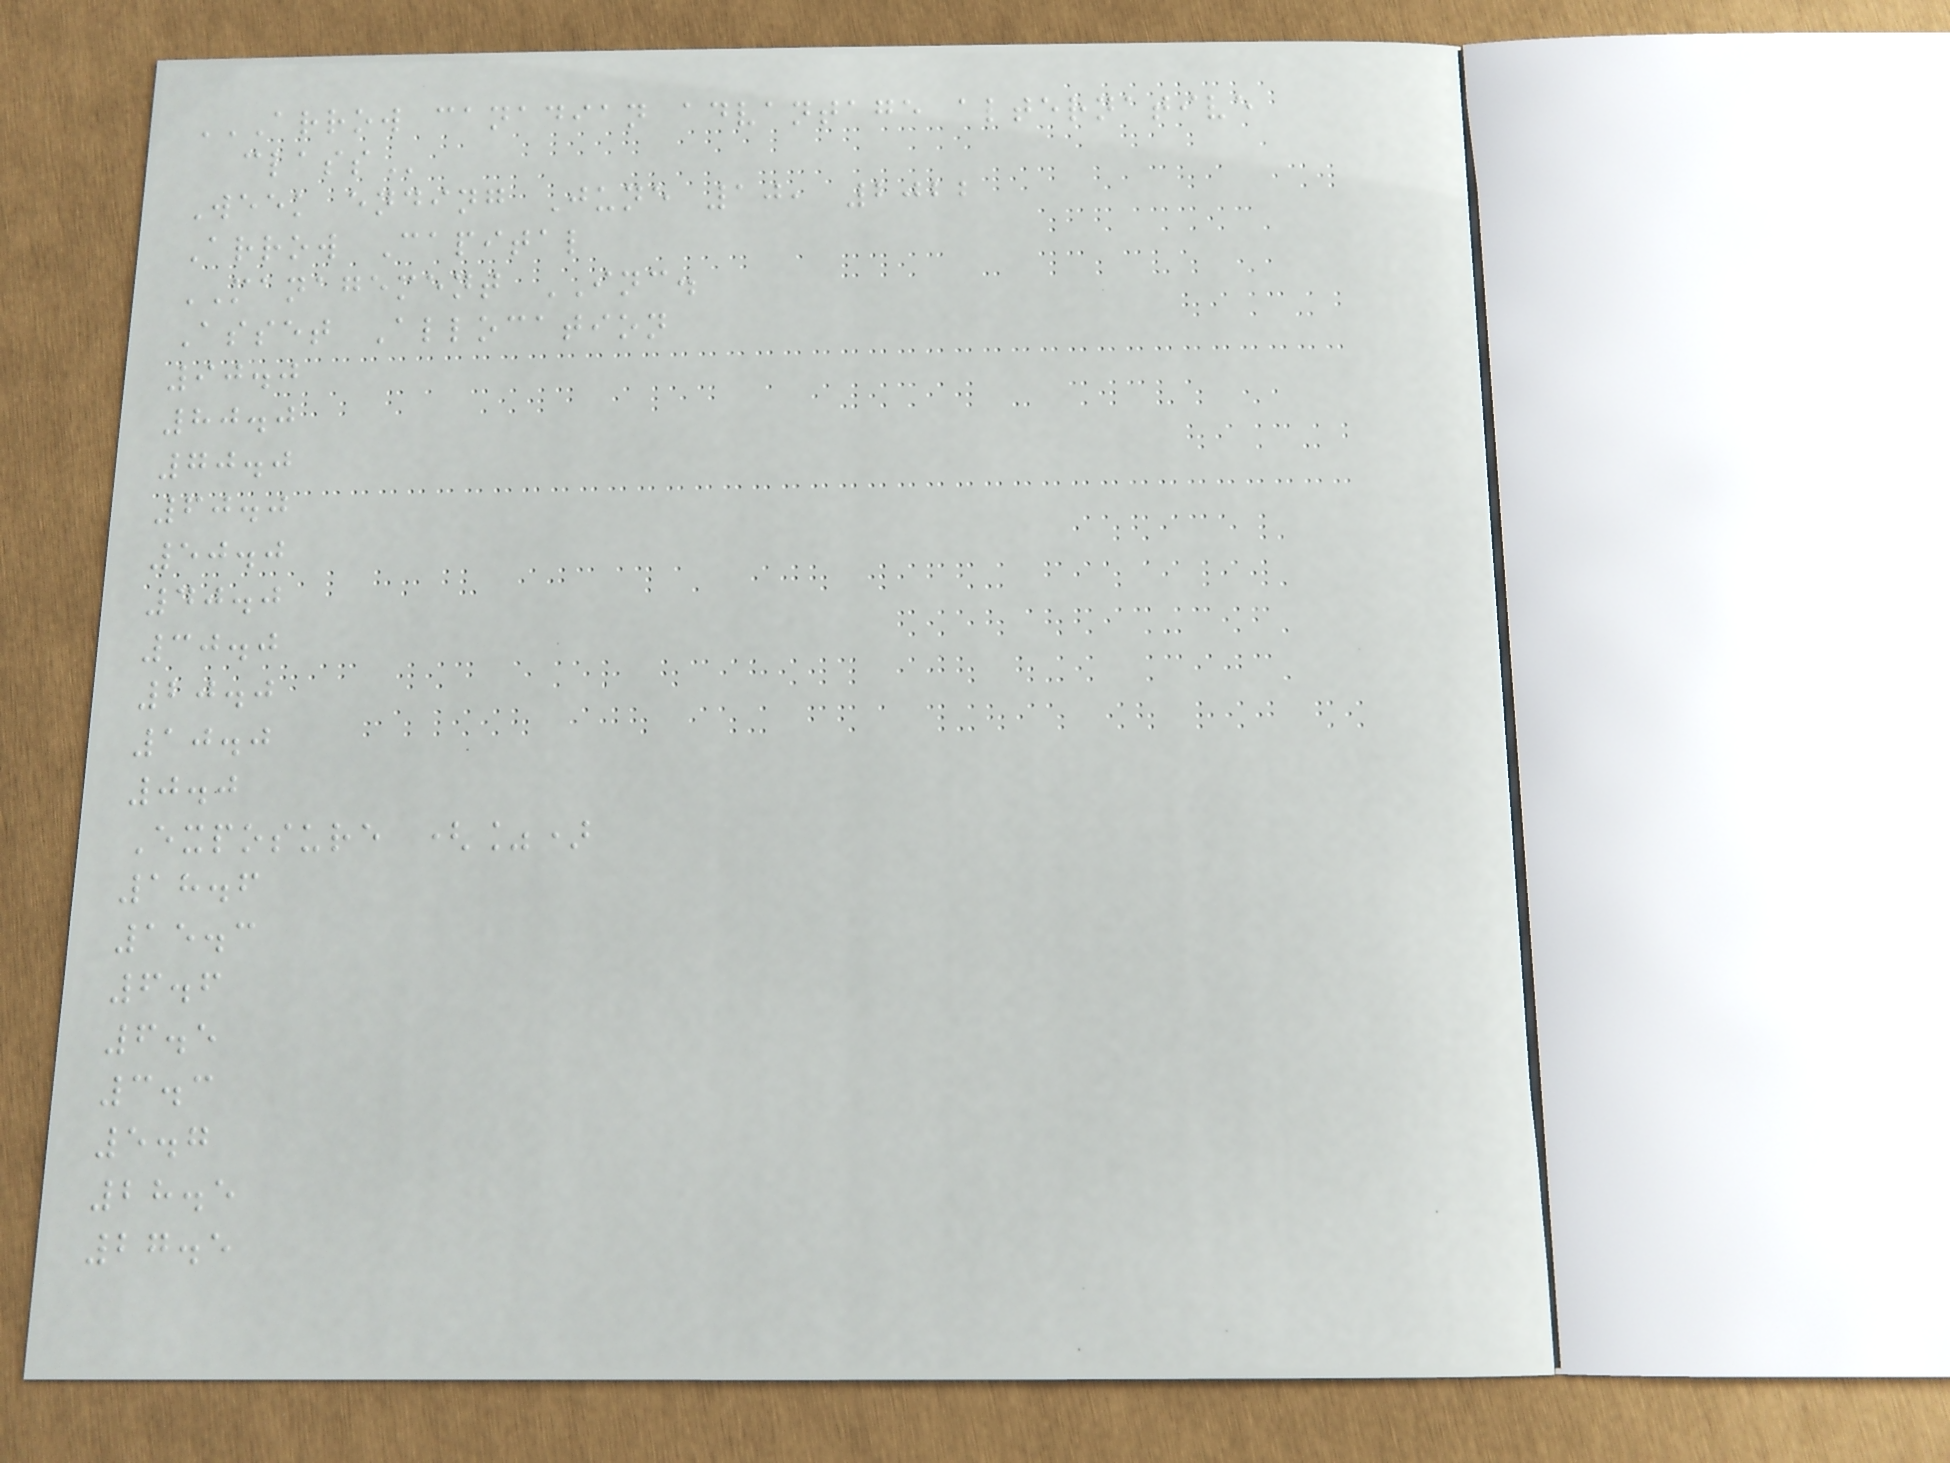ARROW CANADIAN ADVANTAGE ALTERNATIVE
CLASS
Week ending June 10, 2022
Arrow Capital
MANAGEMENT INC.
Asset Allocation
90.0
80.0
70.0
60.0
50.0
40.0
30.0
20.0
10.0
0.0
Exposure (%)
18.6
15.3
6.6
6.5
3.3
5.7
28.5
27.5
